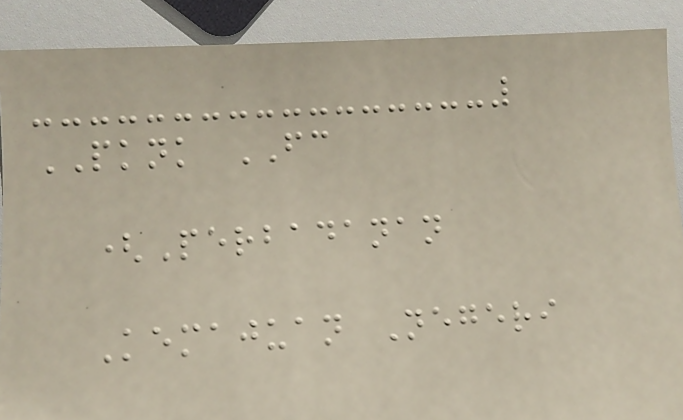PKNK FC
(Perbadanan
Kemajuan Negeri
